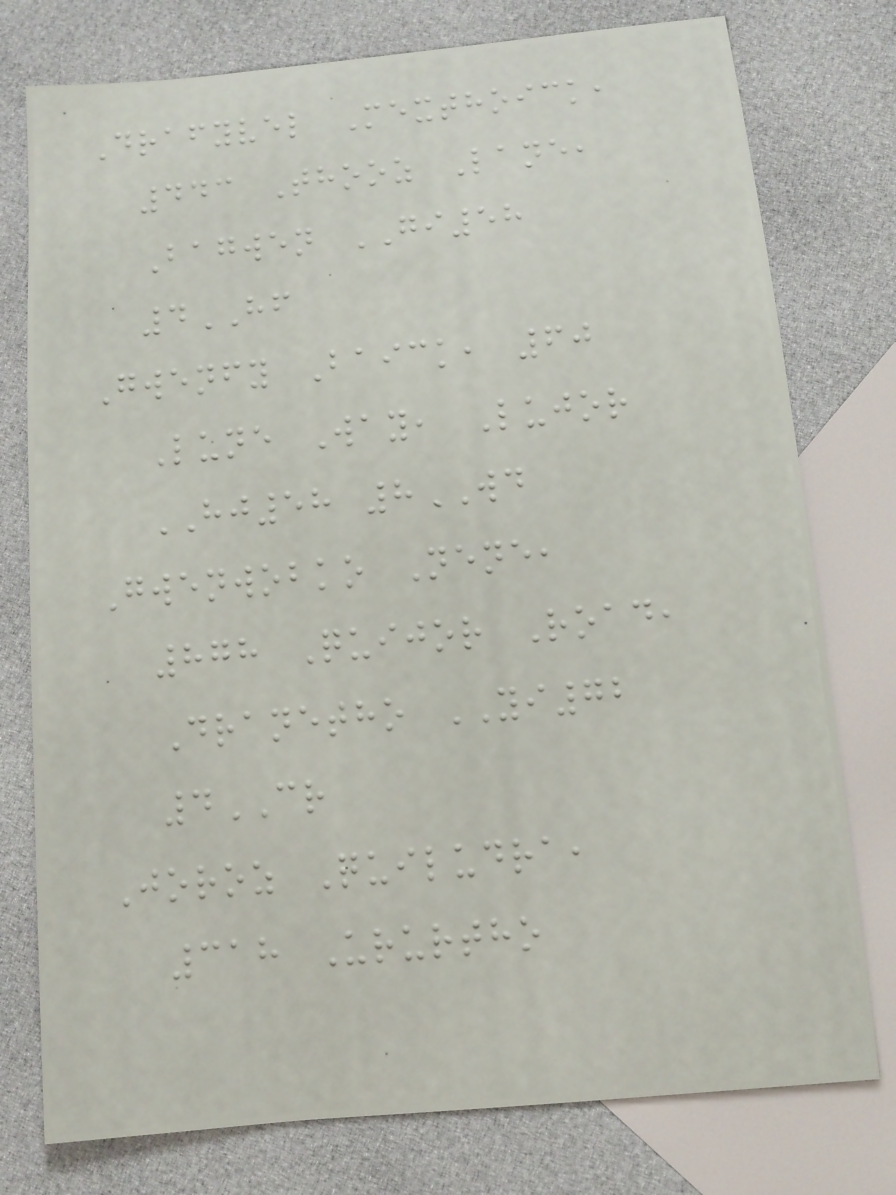Drafyvel Mexthoick,
443 Thooz Lane,
Bagwen GI58
4HF
Gwenfy Baick, 60
Lune Way, Lujor
HJ58 8WD
Gwenwobko Nene,
878 Quijor Road,
Dranetho YI72
4CR
Joroz Quiludra,
318 Ururtho
